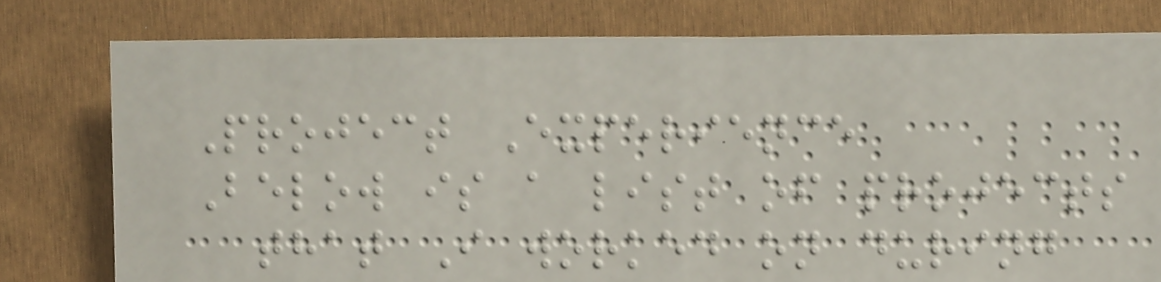Project Experience
Below is a list of projects
that I worked on during
